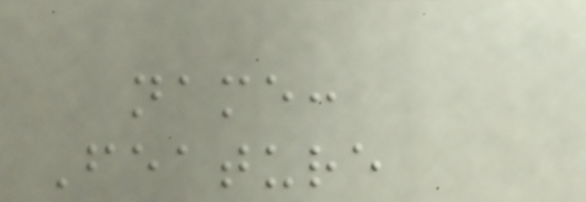name:
Feature
